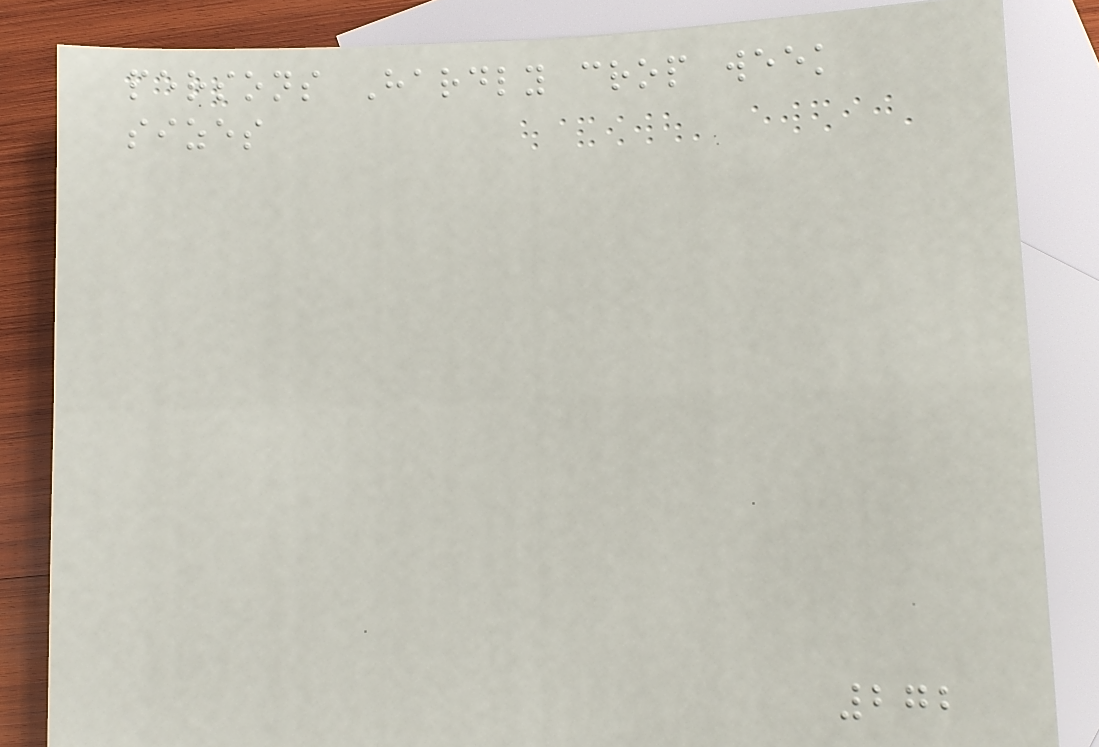persons Hardly crop week
sizes
272
